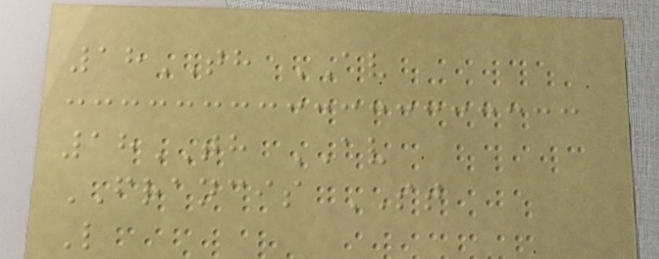18TH AV
18TH AV
FRANCIS ST
L
